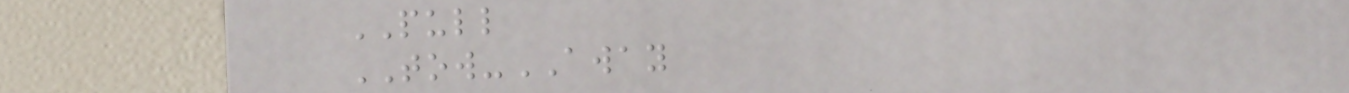PULL
TOW-AWAY
